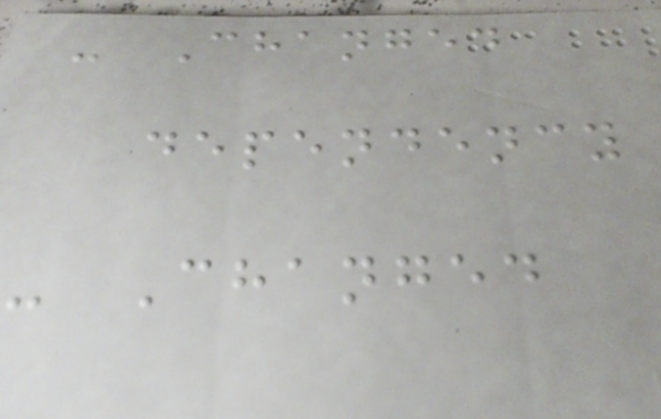- Changed
dependency
- Changed
